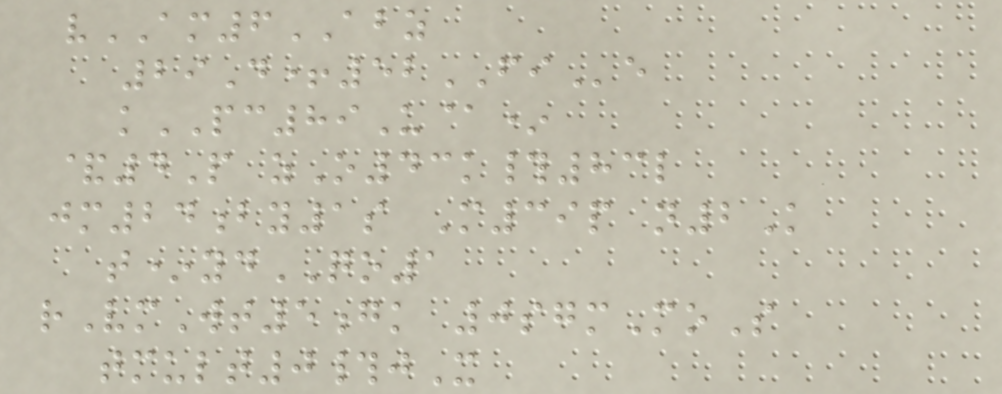vAM6ABZ
29D+52FIe
kPC89U@*
&4P zO43k#83l
jm24by1s M39p n2K
t*ydQO1
rVmWt5gk 0sgmMoS
tmult0#jX
